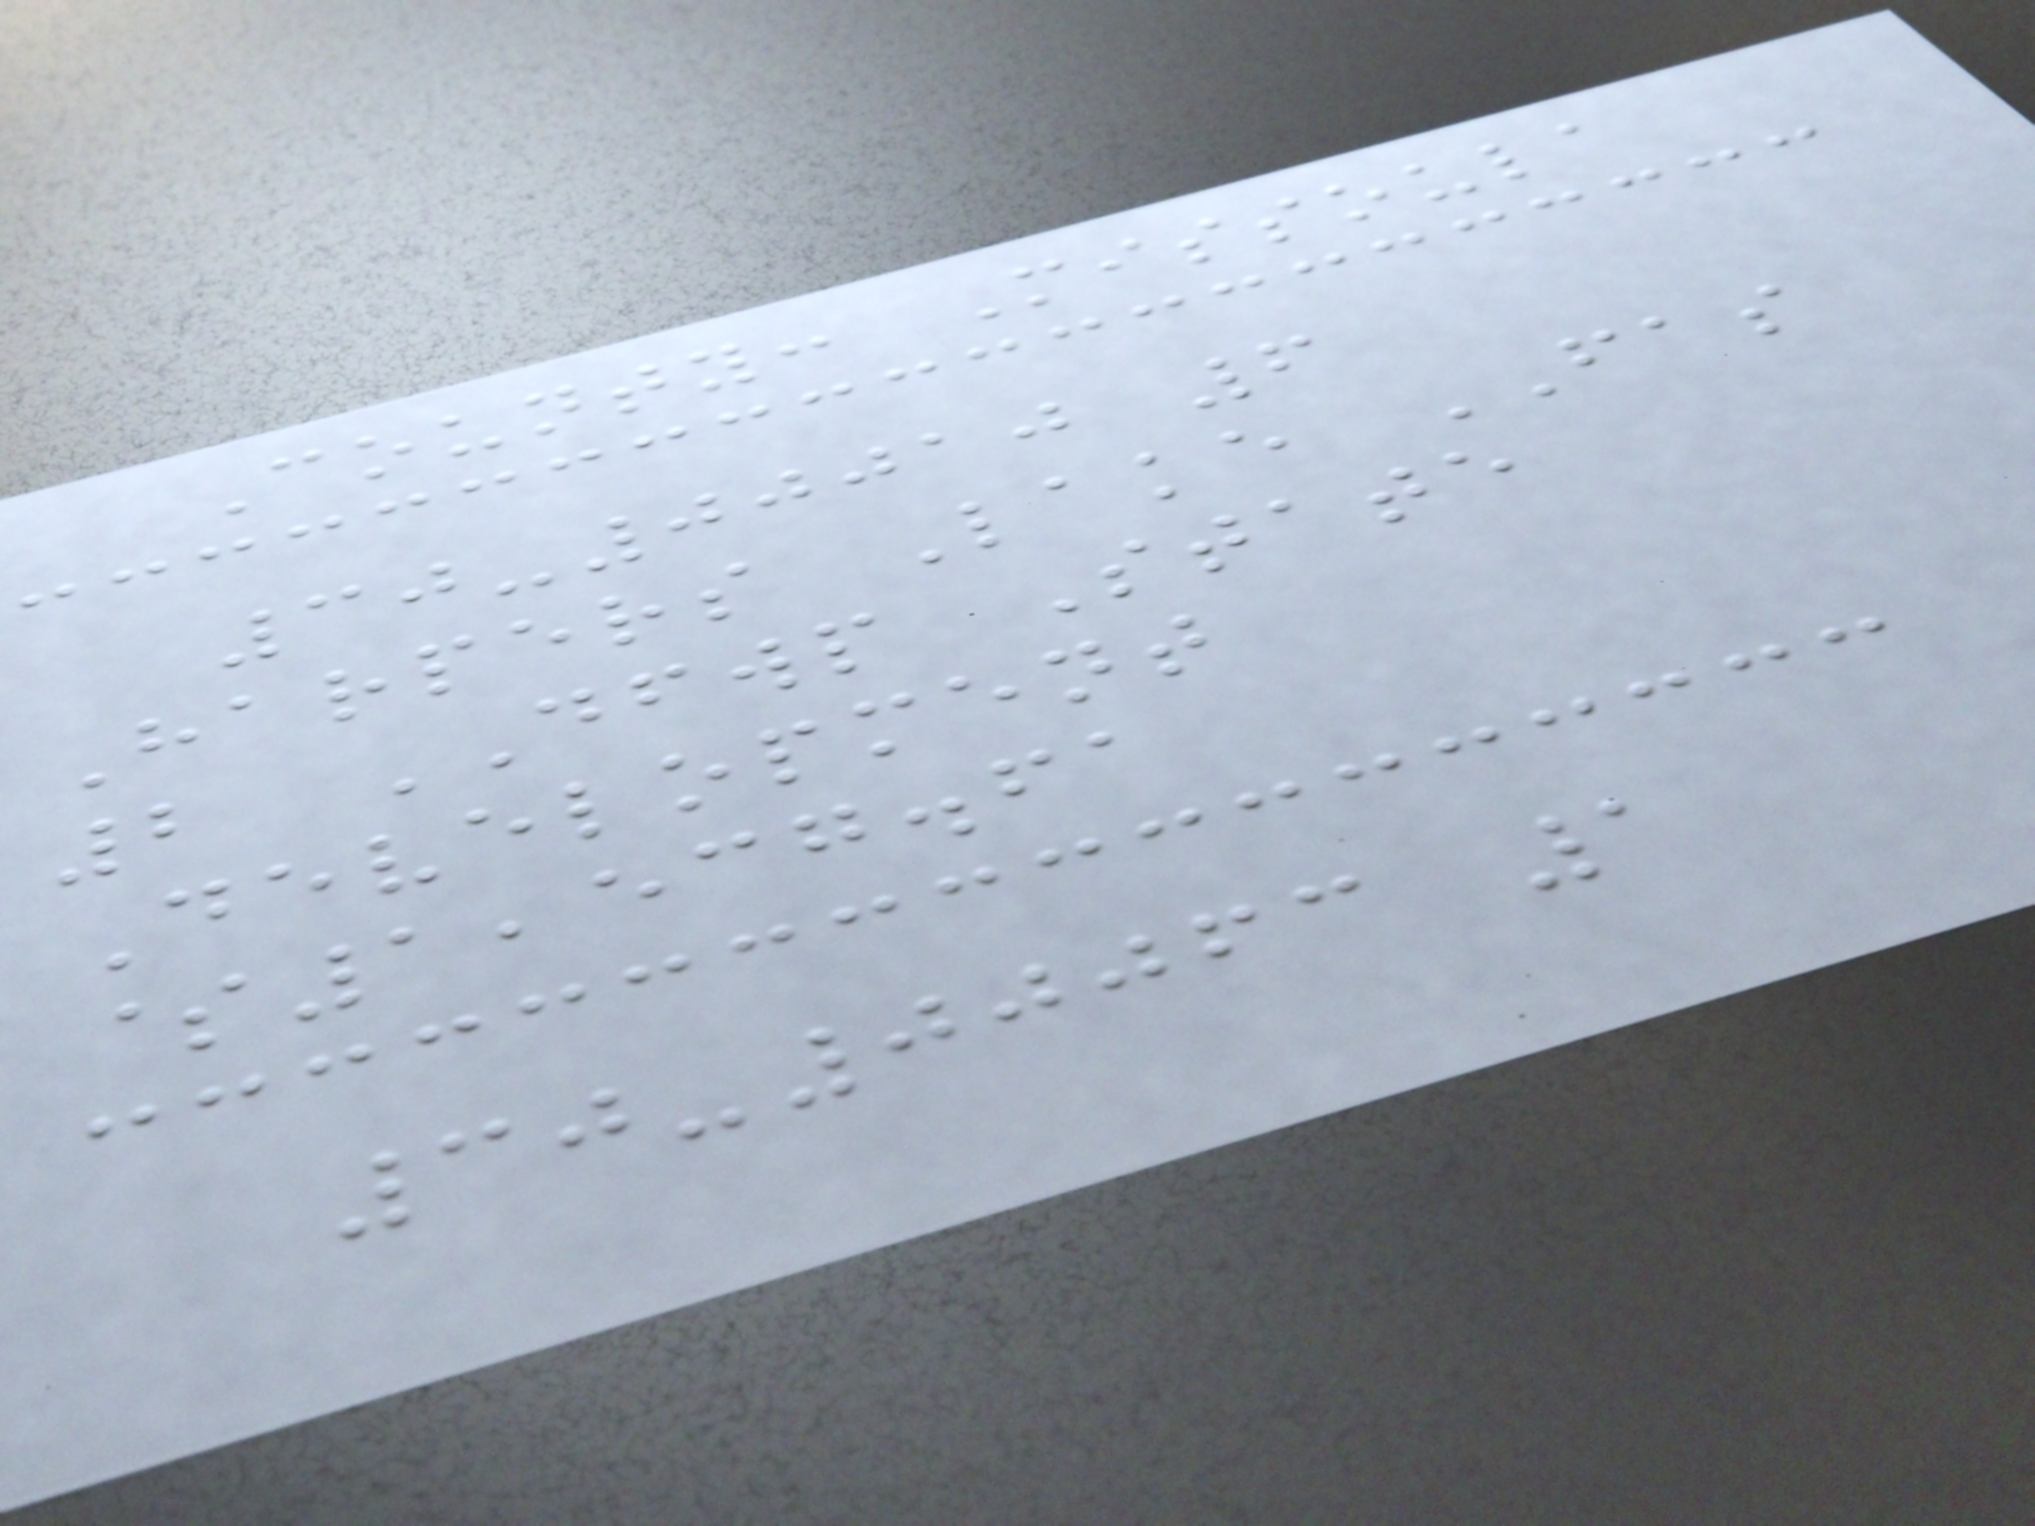County: Missoula
30-00010 6
Harpers Lake FAS
2 DFWP State
Development
$1,537.61
30-00063 1
